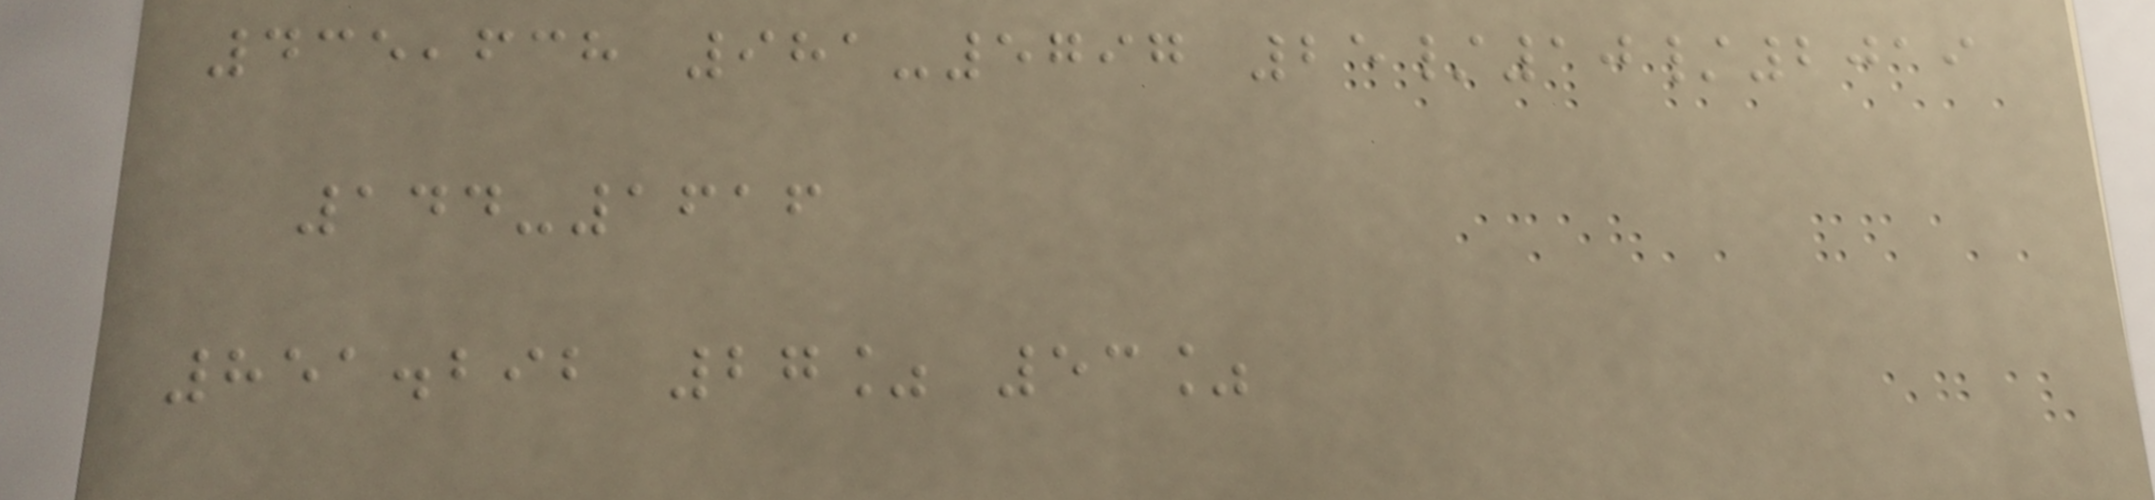435,638 981-5797 25/10/2019
144-1616
851.292 27% 53%
